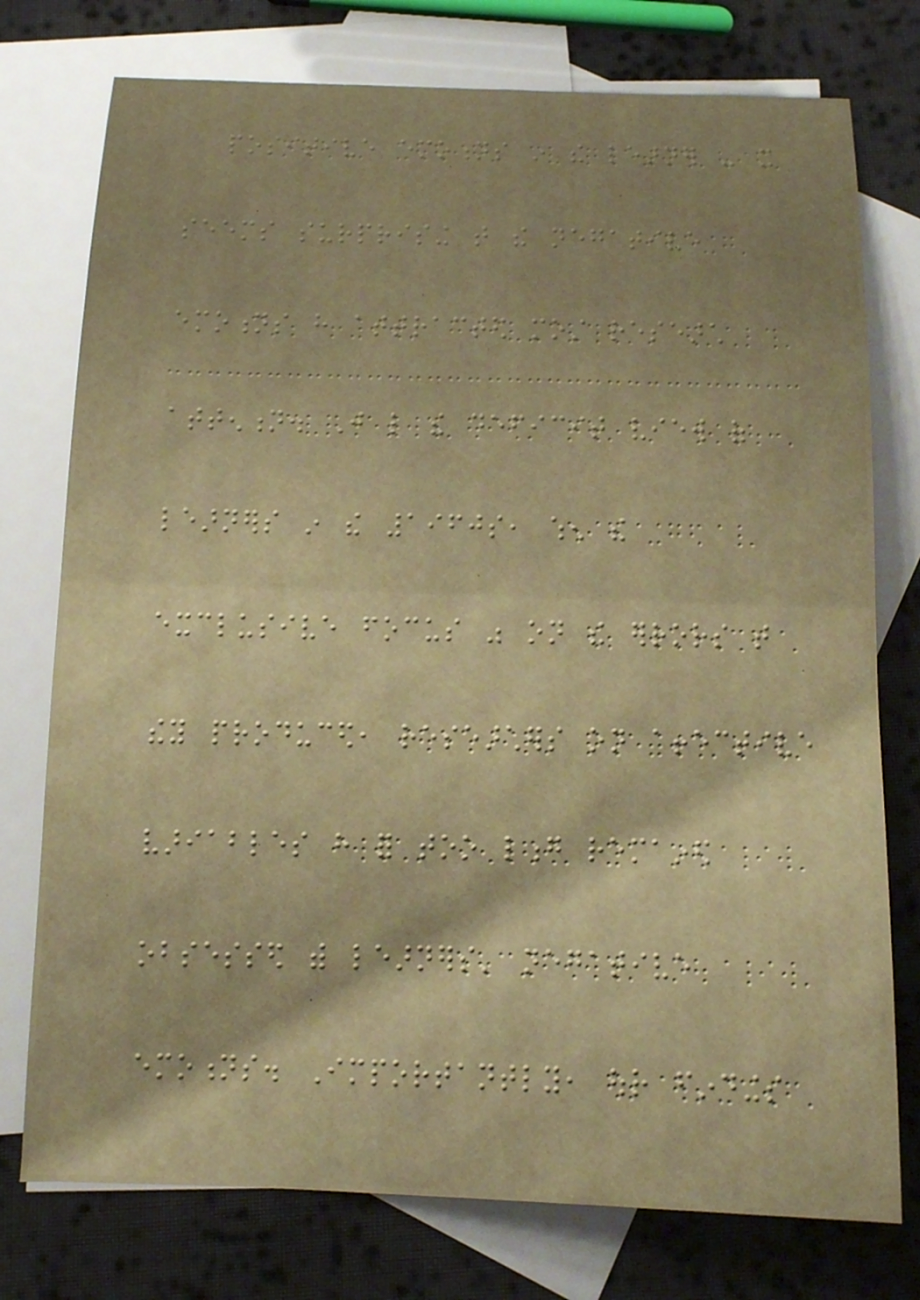positive emotions in the learner - it
seems surprising that the negative
emotions have attracted most research
attention. Just like the deficit view of
learners in the 1960s, when the
exclusive focus was on the errors that
they produced, researchers on affective
variables have for too long remained
obsessed with learners' negative
emotions. Importantly, our findings
